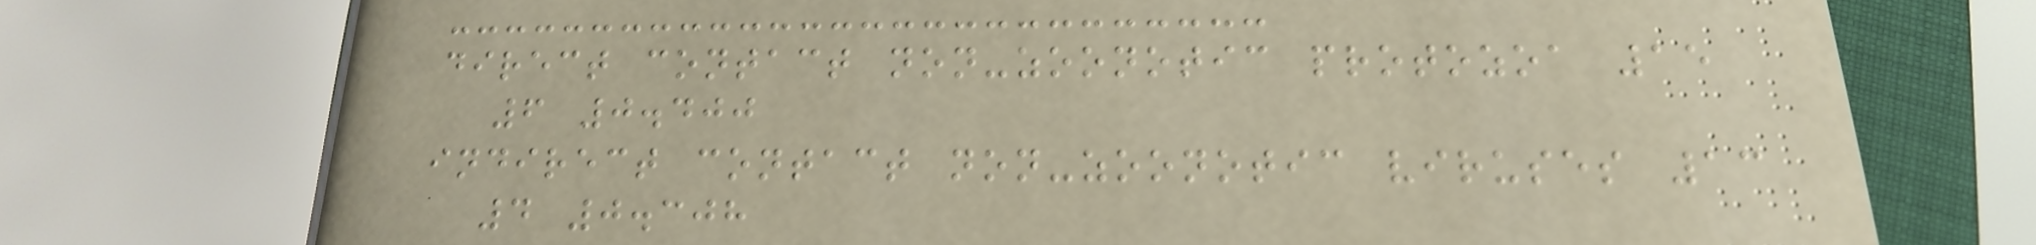direct contact non-zoonotic protozoa 15
6 0.400
indirect contact non-zoonotic viruses 13
4 0.308
